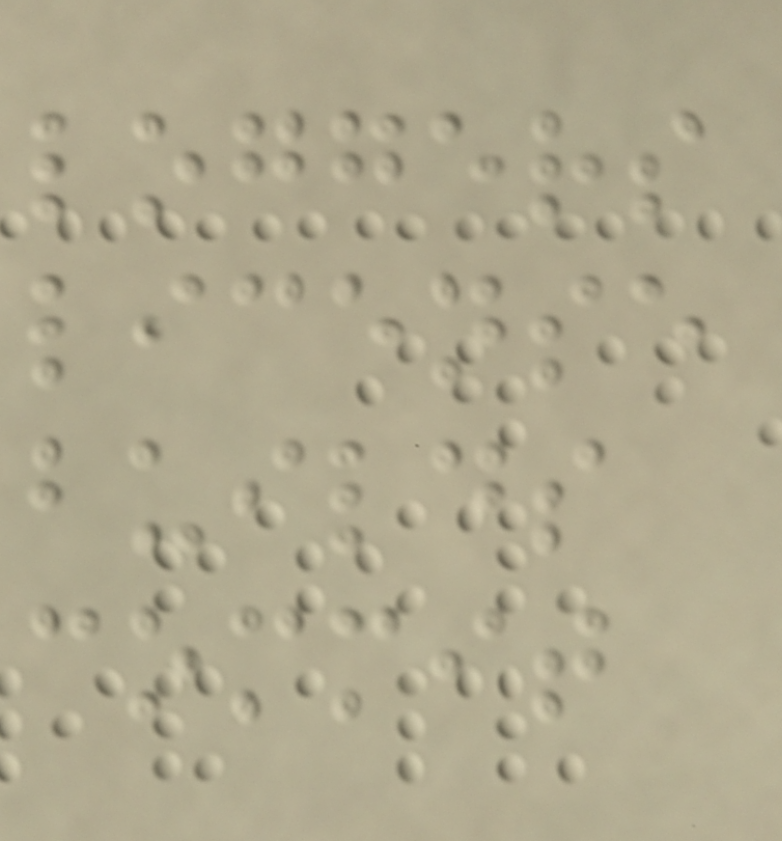loggers
license
builds
commit
